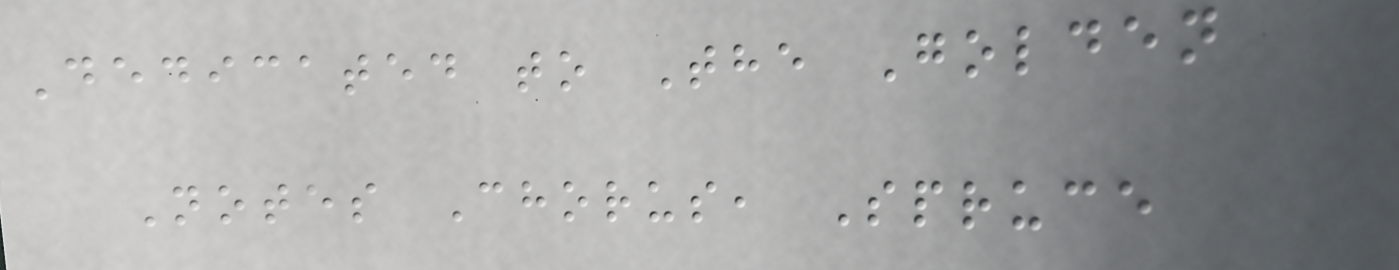Dedicated to The Golden
Notes Chorus, Spruce
